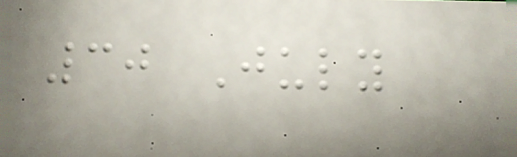30 July
